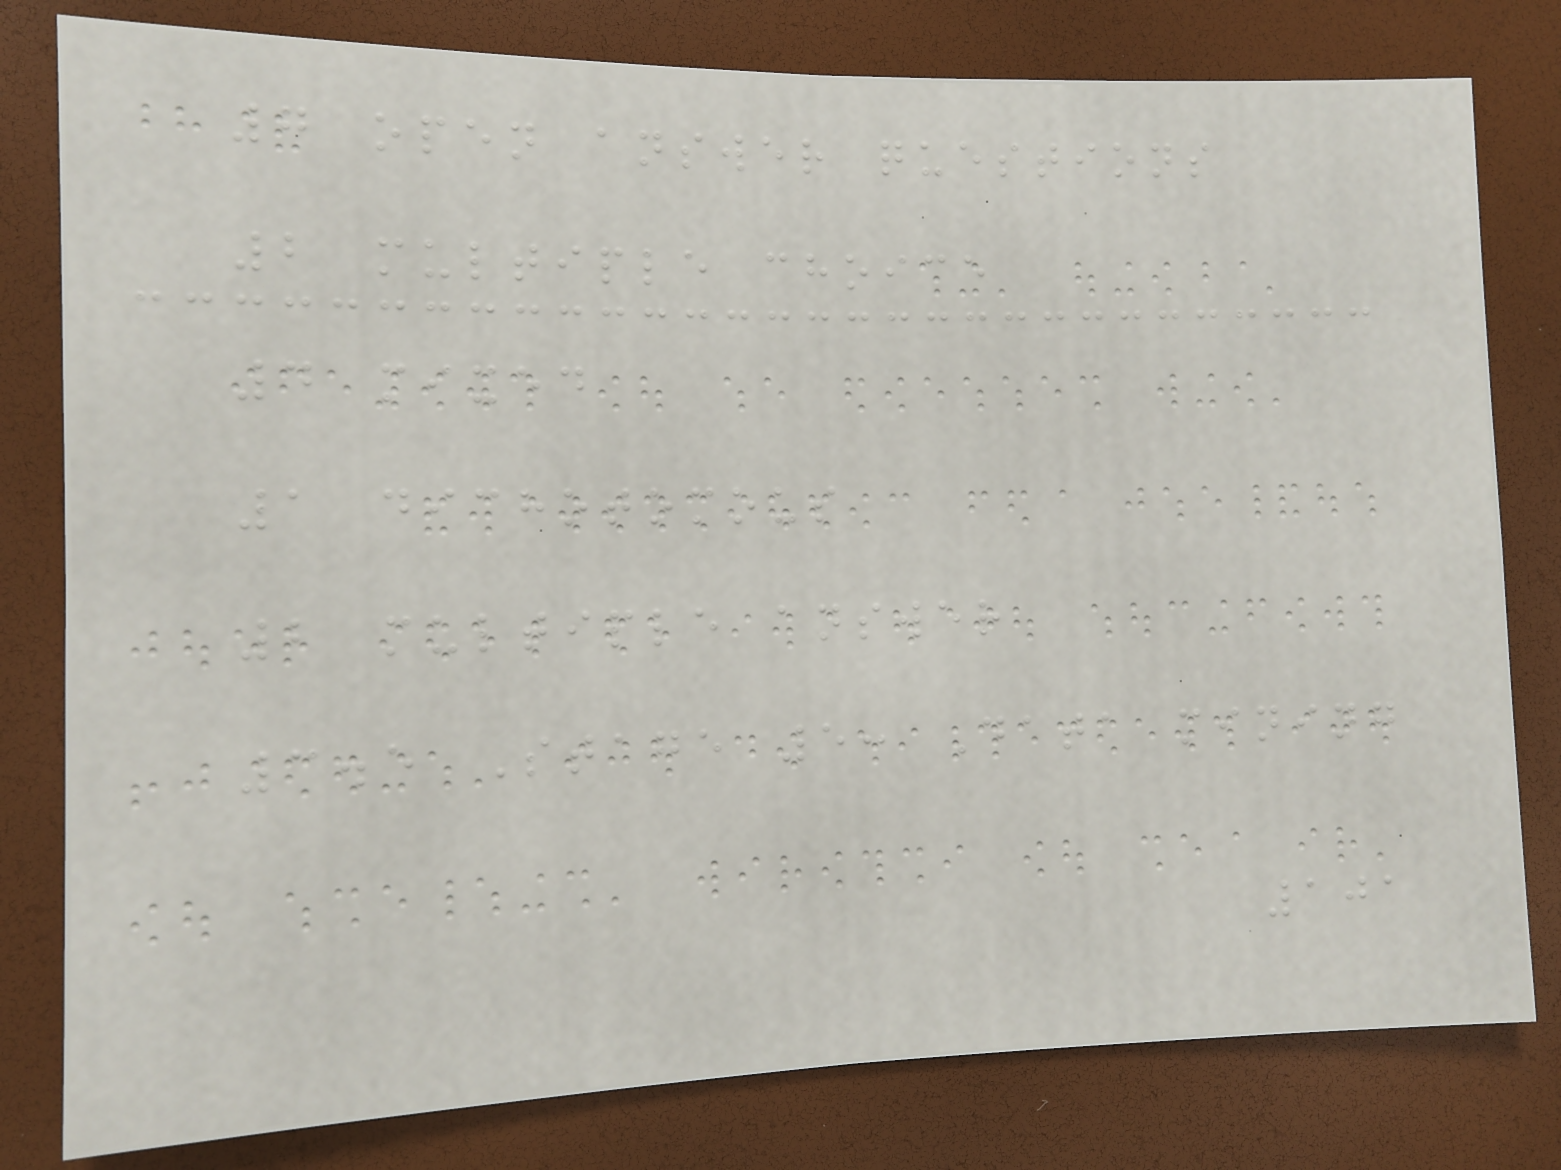7 open answer questions
2 multiple choice
4 mixed
1 dichotomous
2 multiple answer
3.5 Stage 5: Data mining
101
